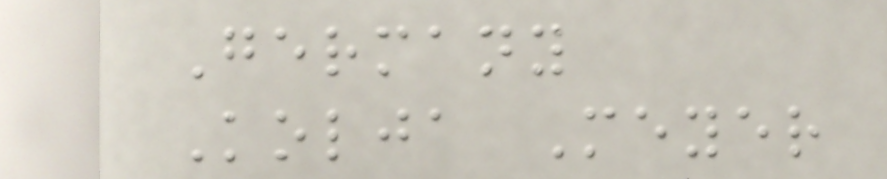Germany
Kolja Meyer
